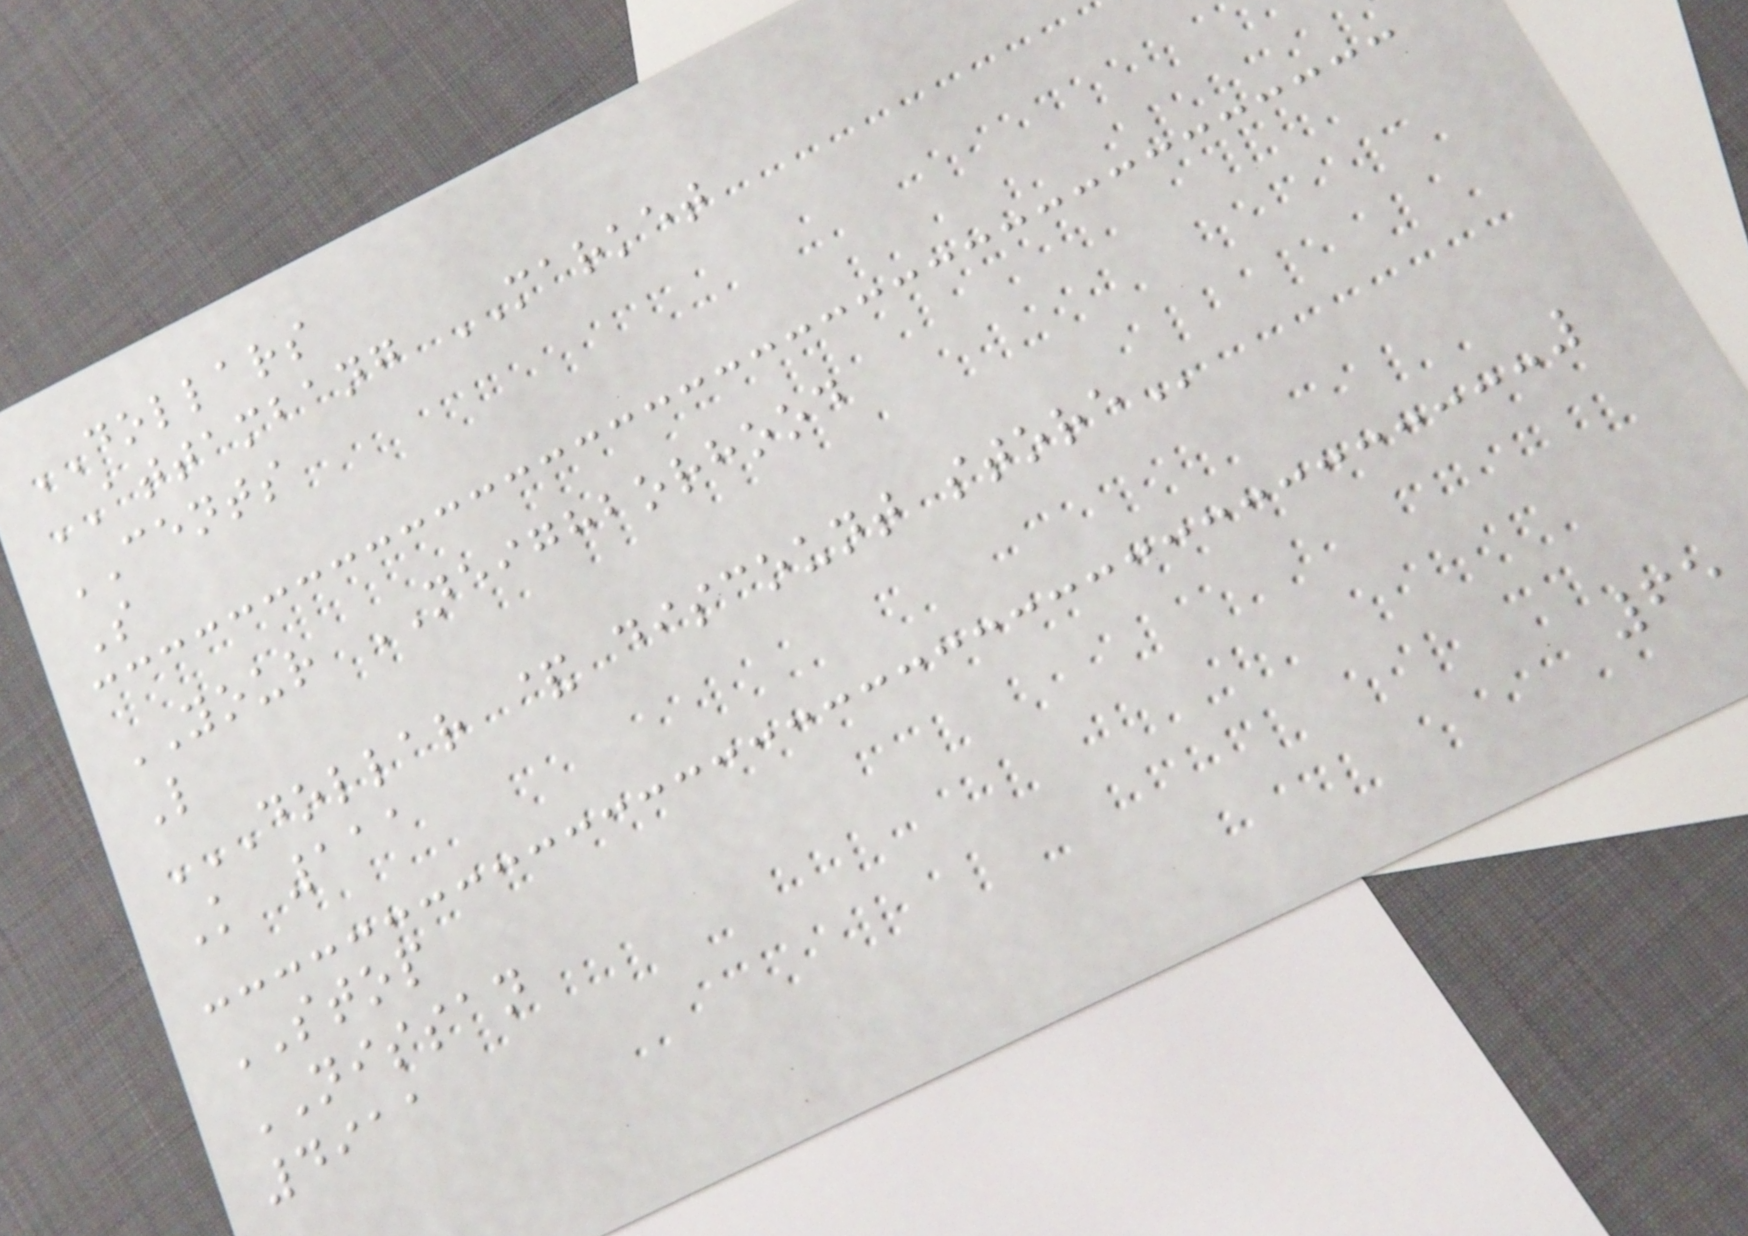DOLLARS
ATTAMBANG MARKET
CENTS
S
YOUR NEIGHBORHOOD
L
DOLLAR & DISCOUNT STORE
K 111
STOP
NISSAN
4911
65
